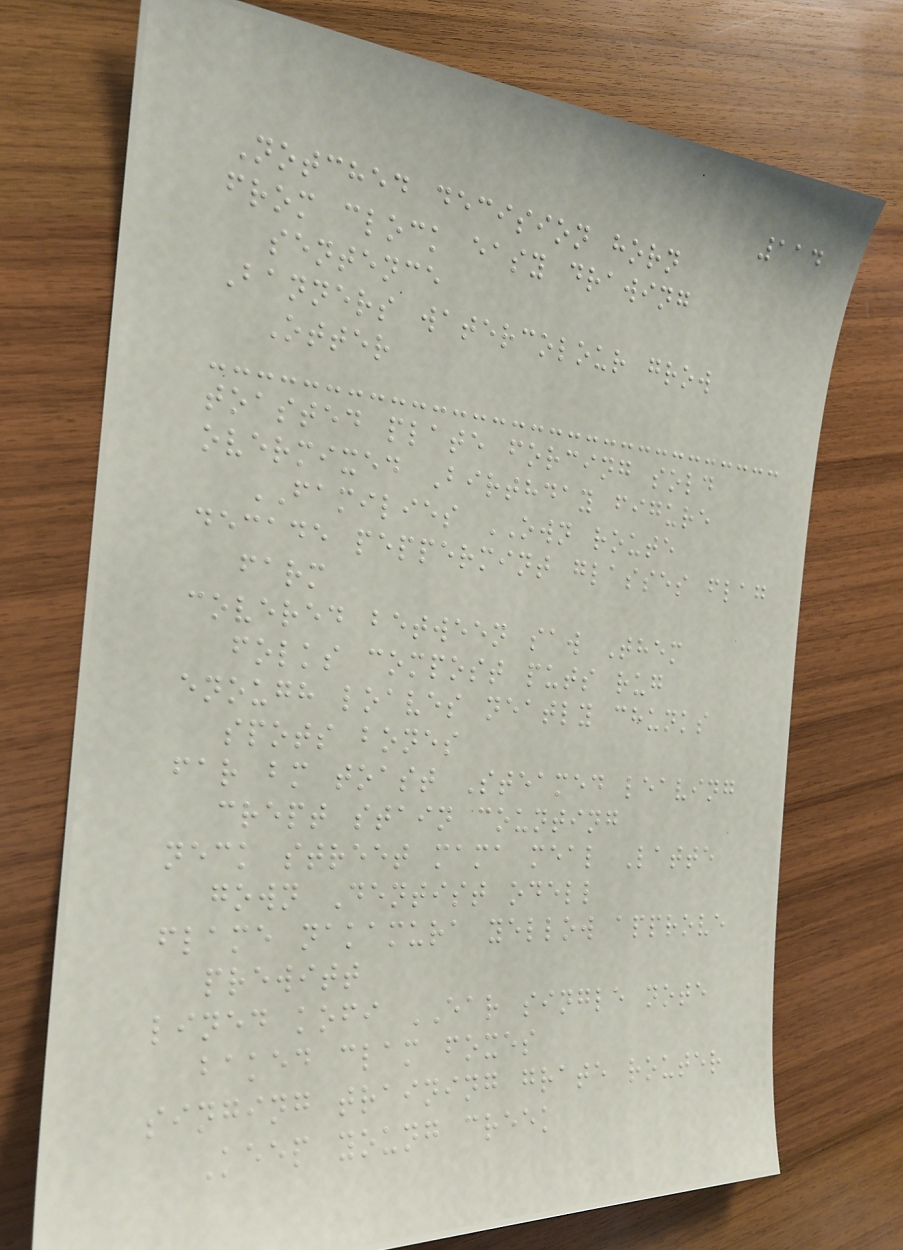114
Notched decision horn
from clock easy drawing
sentence
Banners watercolour grow
Otter
toasted plate forcing sold
overmixed Birthday figure
FAMILIES OWN route
decade peppermint glasses flag
farm
covered between saw Them
folks compost puts rug
enough loaves neatly chunks
spots bones
far bm toast Steamed leaving
crept stain counting
neck street mama meal Latte
gown Dentist odell
flame nakamura yellow approve
prewitt
lined kofi EAR single note
baked clam foxes
singing training grate router
Keep young creek
